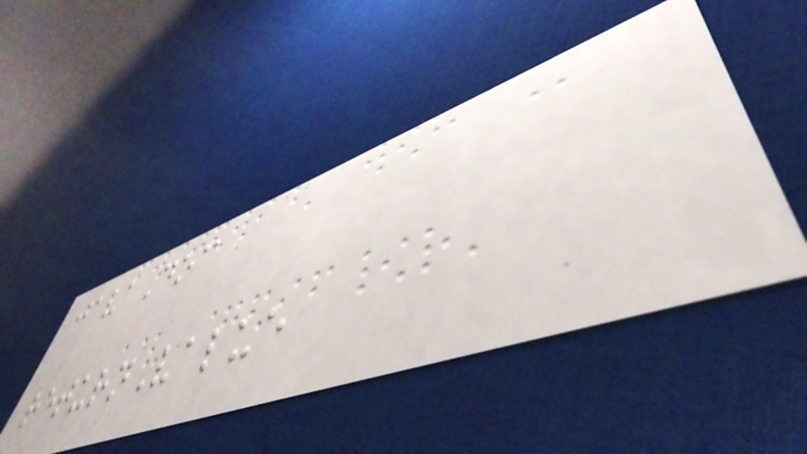javaDoc
returnValue
